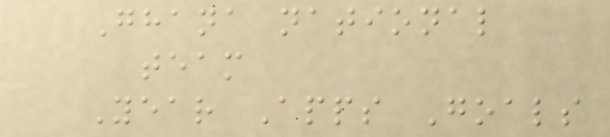Ghana national
team
Year Apps Goals
